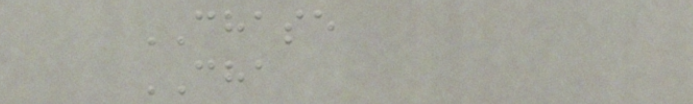CHASE
CHA
